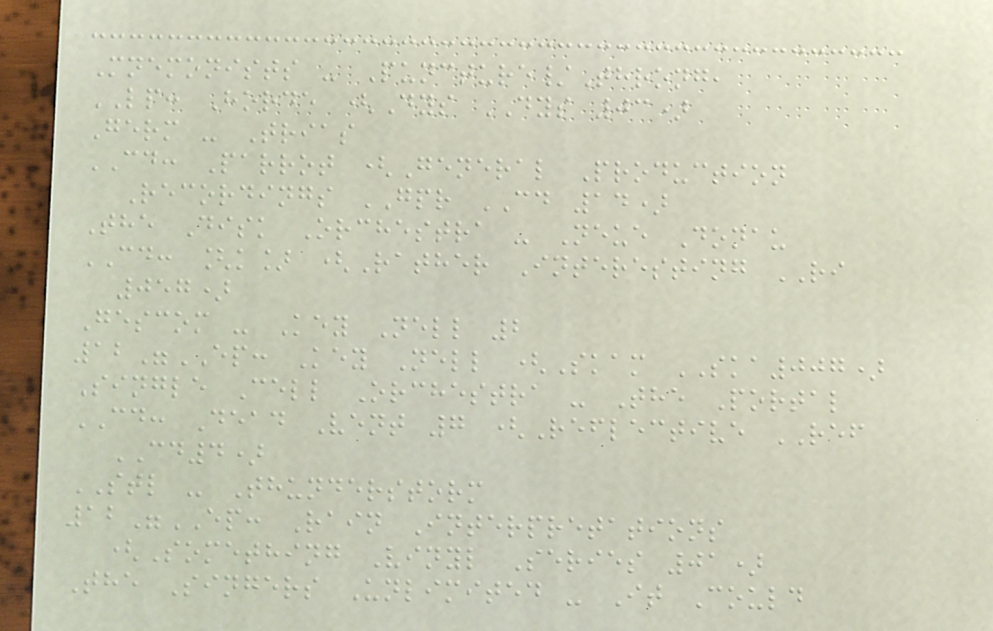Mnemonists - Puncture/Throng,
LP: Horde (Dys DYS 03)
Germ - Trias
CD: Parrot (General Production
Recordings GPR CD 14)
The Disk Orchestra - Neue Donau
CD: [k] (Rather Interesting RI
057)
Gescom - Key Nell 2
12"EP: Key Nell (Skam SKA007)
Single Cell Orchestra - The Portal
CD: Dead Vent 7 (Reflective REF
CD4)
STL - Thunderstorm
12"EP: Rain Interpretations
(Something Vinyl Series 01)
The Singers Unlimited - It Could
